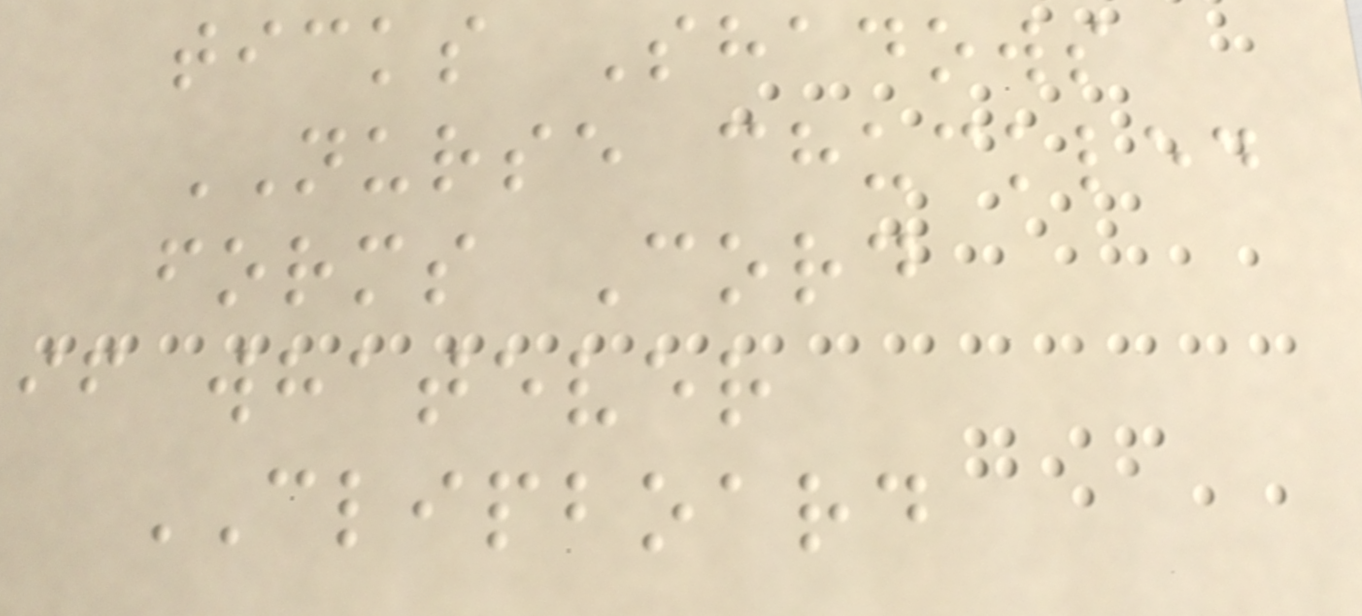ticks Shadows
NURSE chuckled
forms Cord
if whatever
CLIPBOARD
